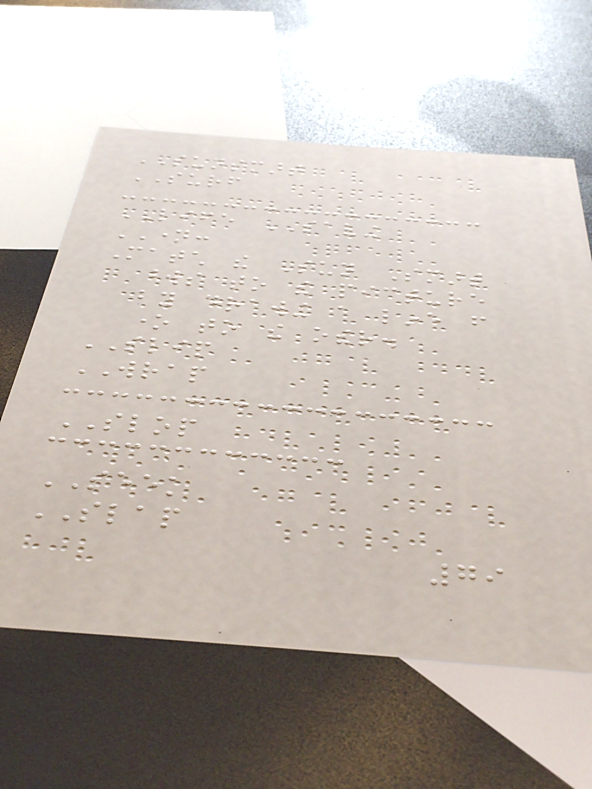SUNSMART
SURF
LIFE SAVING
NAME:
Match the Sun Smart
words to the picture
by drawing a line from
one to the other.
SLIP
WRAP
SLOP
SEEK
SLAP
79
